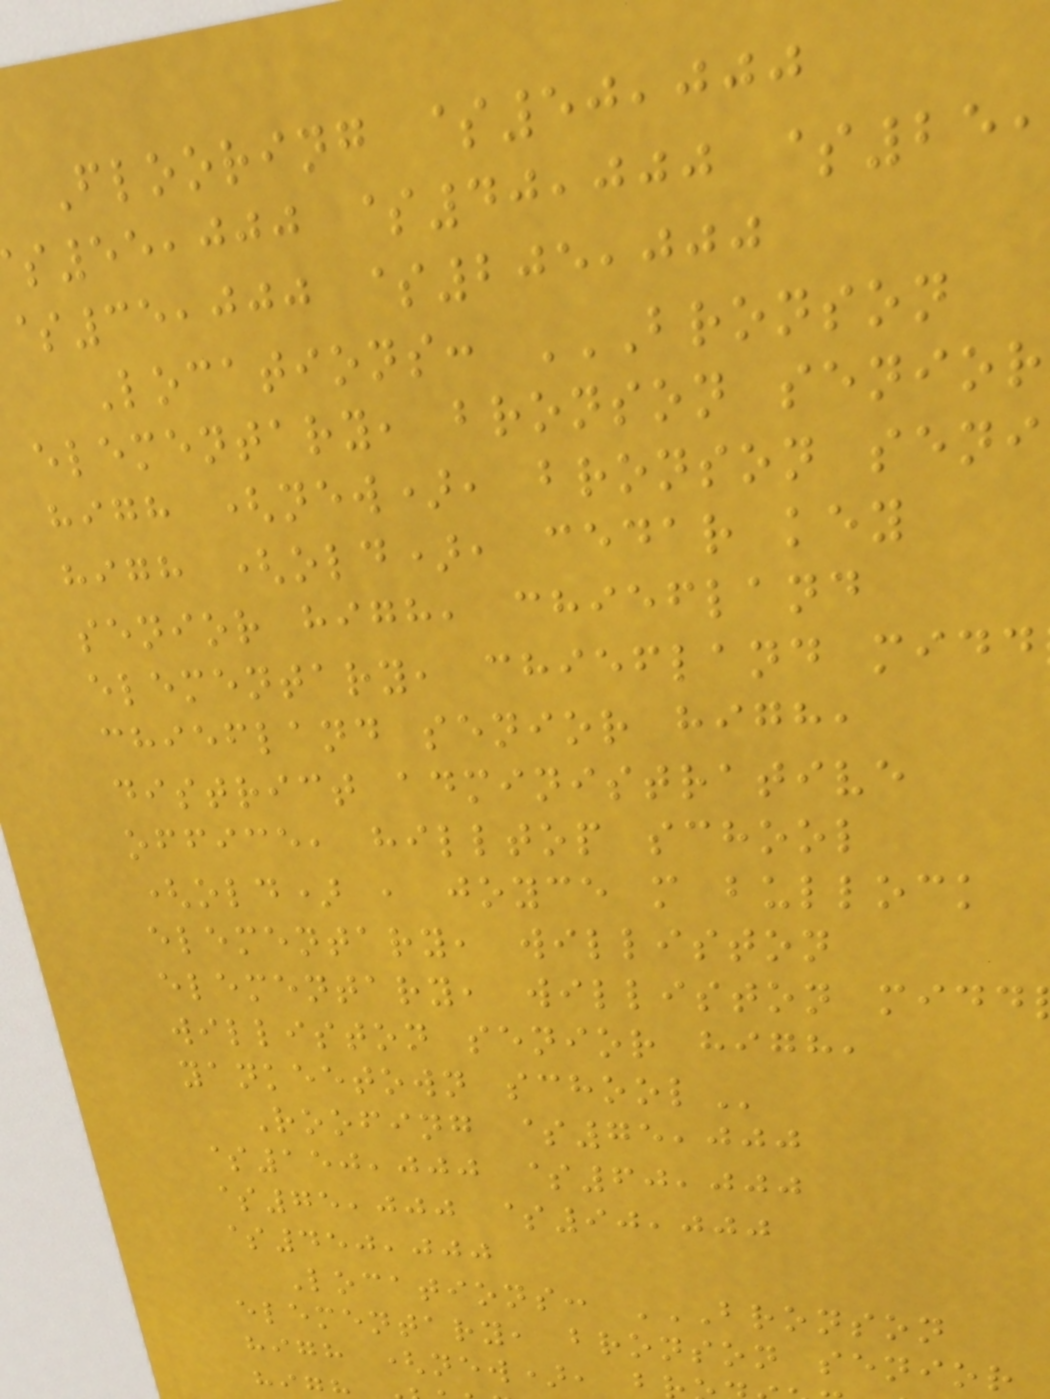Flooring $50,000
55,000 $40,000 $25,
$35,000 $205,000
Locations: BRONSON
elementary, bronson senior
high (new), bronson
high (old), cedar key
senior high, chiefland
elementary, chiefland
chiefland senior high,
district administrative
office, hilltop school
(old) , joyce m bullock
elementary, williston
elementary, williston
williston senior high,
yankeetown
Roofing $75,000
$150,000 $60,000
$75,000 $90,000
$450,000
Locations: BRONSON
elementary, bronson senior
high (new),
